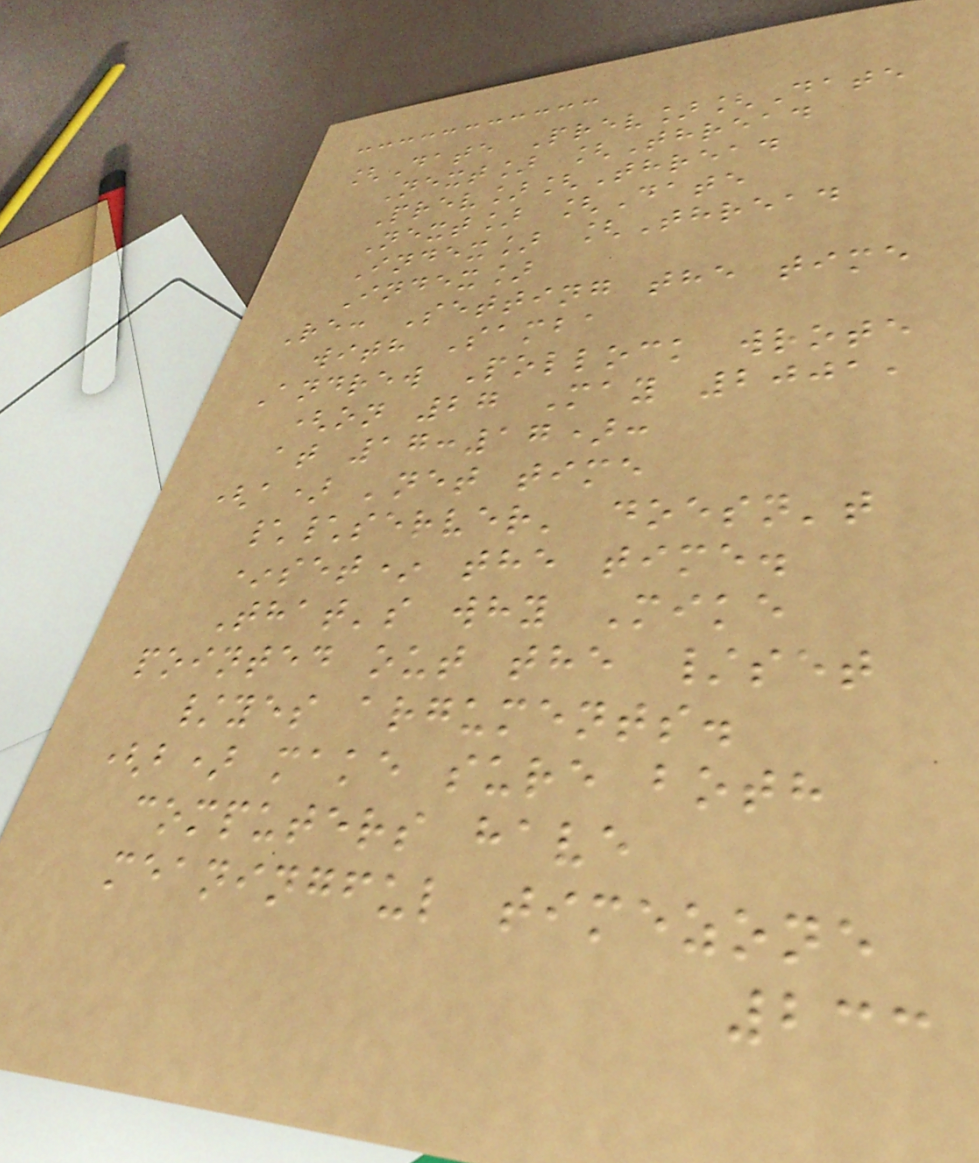[Date Prev][Date
Next] [Thread
Prev][Thread
Next] [Date
Index] [Thread
Index]
Re: Setting the time
with Samba
Andrew Pollock wrote
(on 27 May 2001,
at 17:17):
(a) 'net time
\\server' doesn't
*set* the time.
That's why Mike
pointed out the /set
/yes arguments.
(b) make sure both
computers have
meaningful timezone
233
